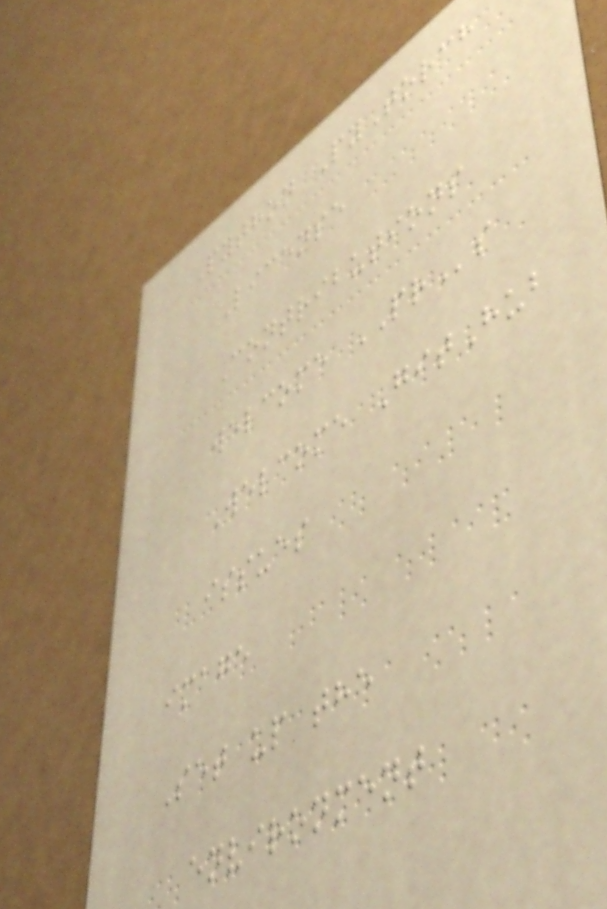Python PyTorch
License
Contributions
welcome PRs
Welcome GitHub
issues
image
Set up the
environment
